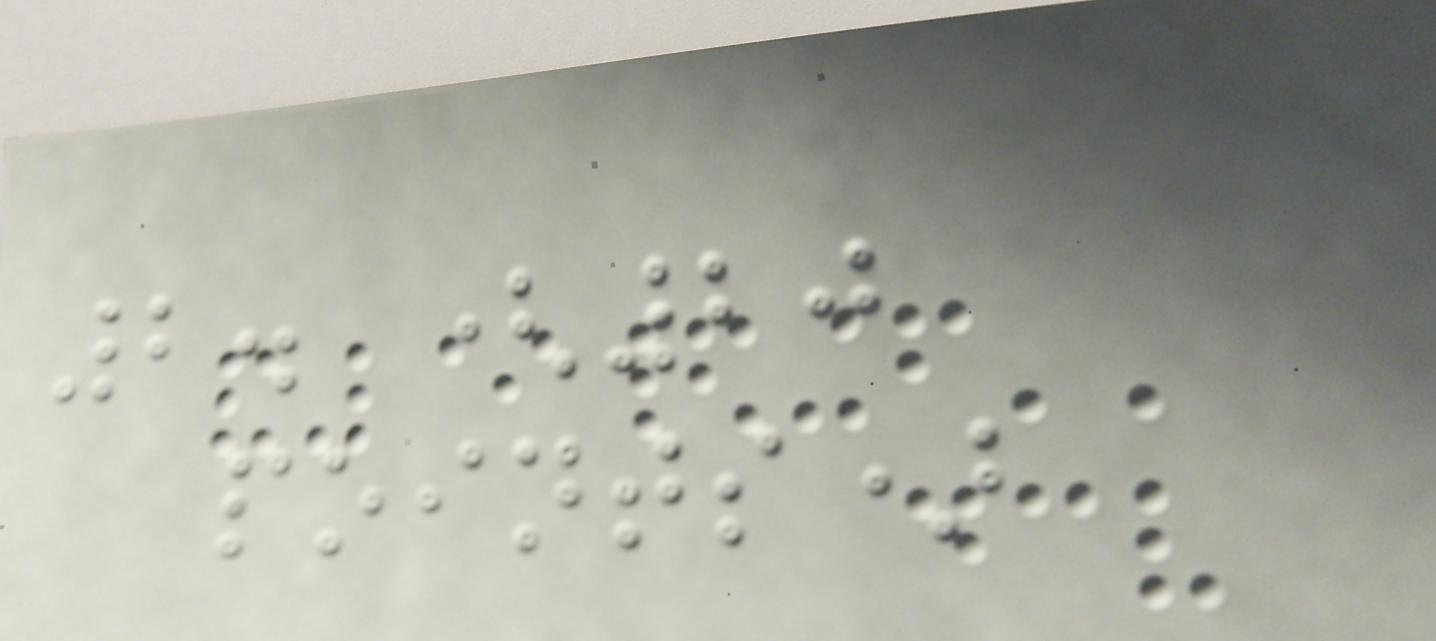2. (20
points)
